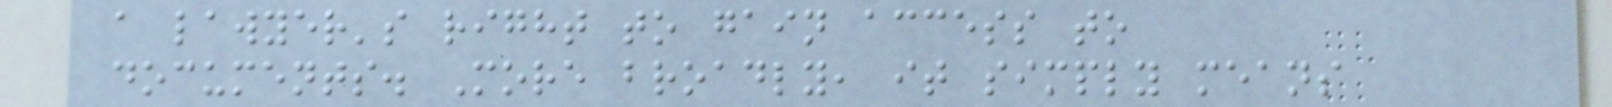a lawyer's right to gain access to
documents. More broadly, it simply means
